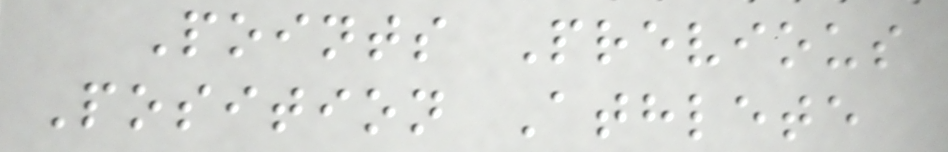Points Previous
Position Athlete
